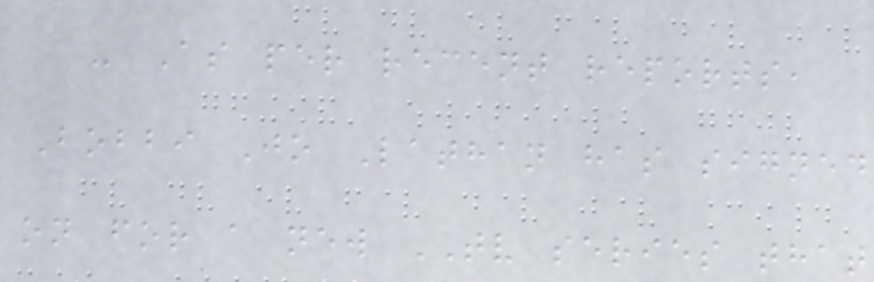- As per recent reports,
Bobbi Jo Lathan has signed
on for a new TV series that
